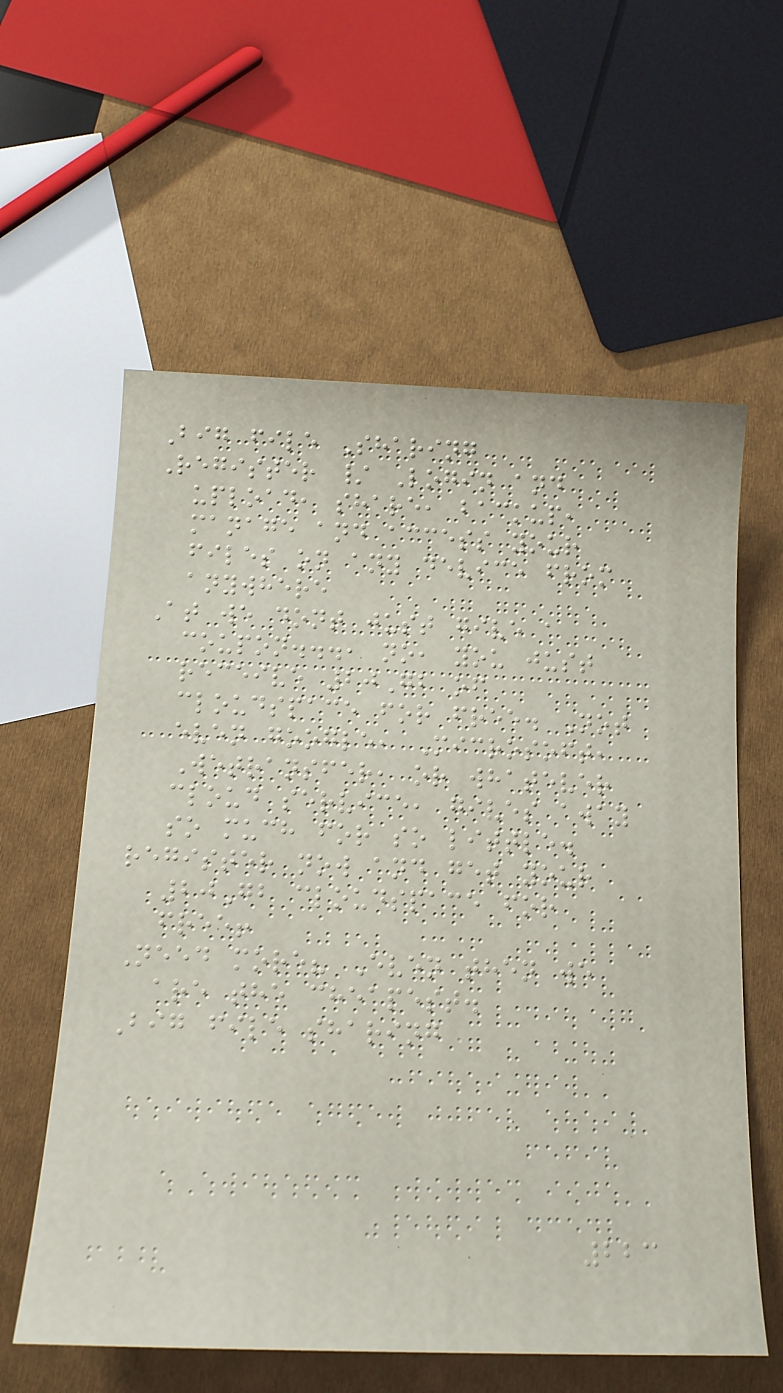Big file Sharing
Register / Login and
upload, share, backup,
manage and access your
files on any device from
anywhere
At we dont just give a
coupon..., no, you just
receive 20Gb of
cloudspace for free. Not
even google, Microsoft,
Wetransfer, or whatever
cloud service, gives away
so much for so little.
register now and get your
20Gb cloudspace for
free!
Need more? Even then we
are the cheapest.
Big file sharing
223
